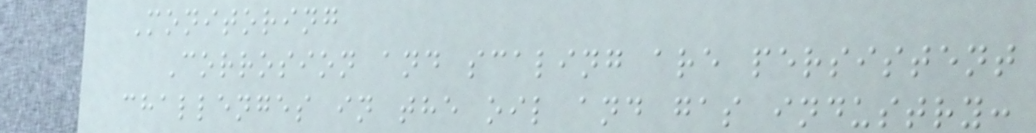Monitoring
Corrosion and scaling are persistent
challenges in the oil and gas industry:
